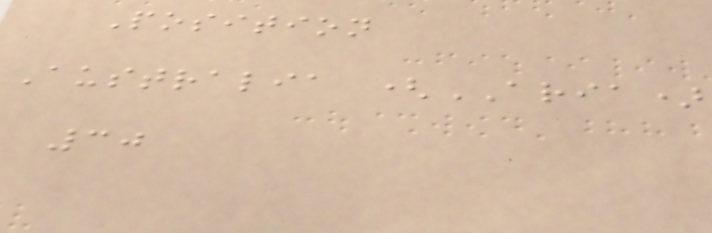Position
Australia (ARIA)
30
